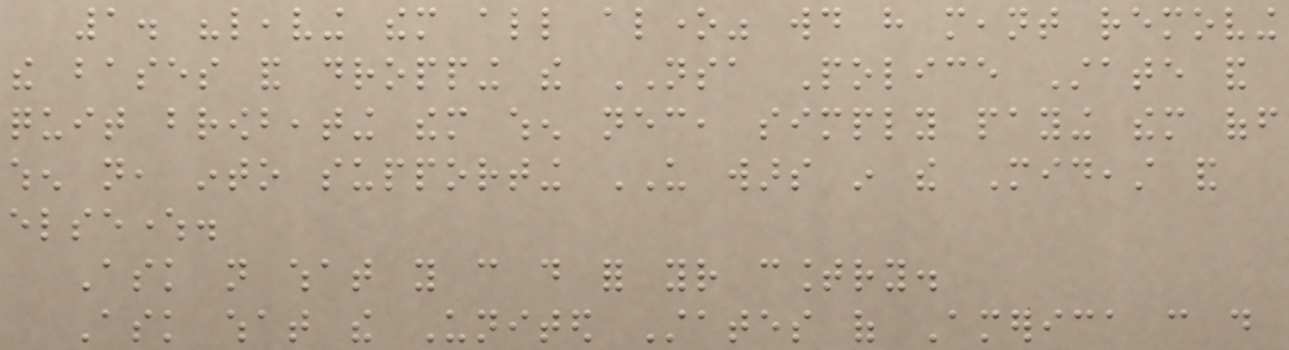1. "leaving them all alone" would have meant removing
the bases and dropping the NSA Police State and
quit browbeating them when necessary, simply paying them off
when not, into supporting US wars in the Mideast and
elsewhere.
Ask not what you can do for your country.
Ask what the United States of America can do
